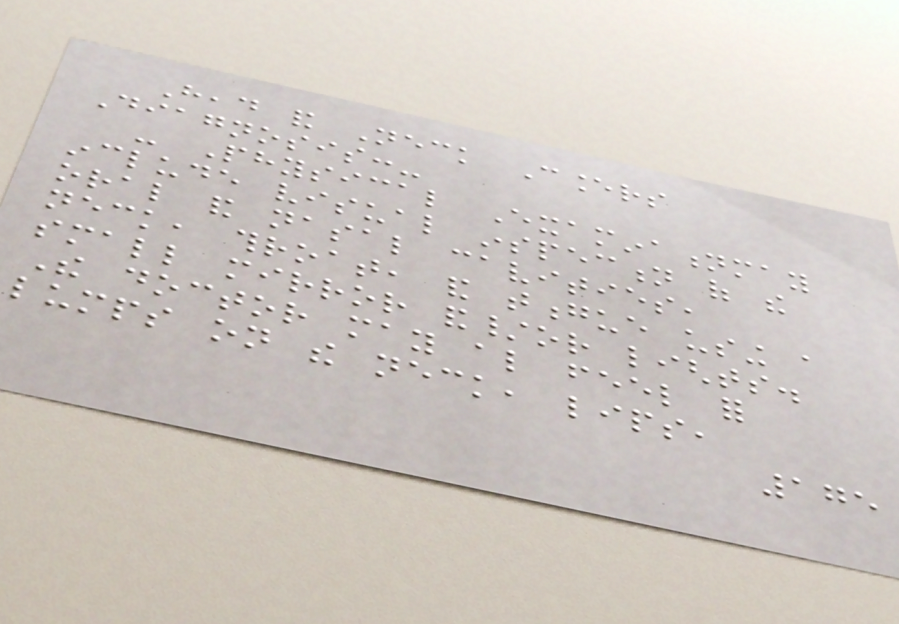Head and Neck Cancers
Diagnosis:-
- Physical Examinationmay
include visual inspection of the
oral and nasal cavities,
neck, throat, and tongue using a
small mirror and/or lights.
The doctor may also feel for
lumps on the neck, lips,
175
